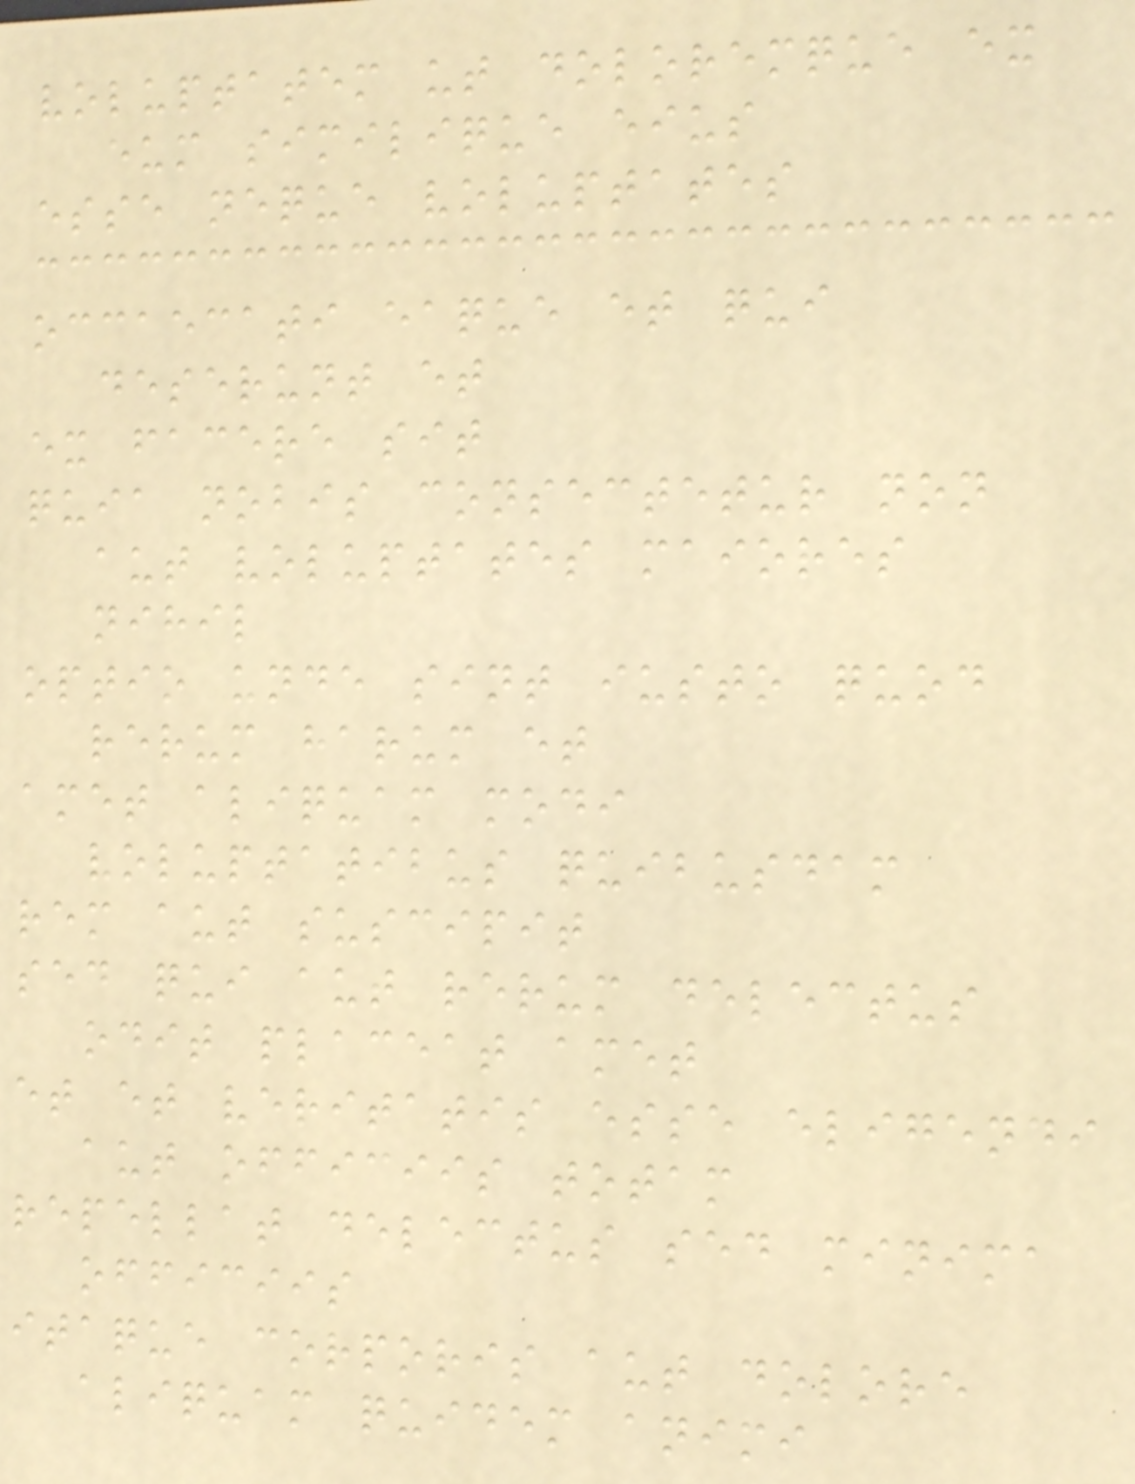voluptatem ut doloremque ex
eum similique eius
esse neque voluptates
occaecati eaque et qui
deserunt et
ex facere sit
quia nobis consectetur non
aut voluptates maiores
nihil
optio unde sint iusto quod
rerum harum et
amet aliquam modi
voluptatibus quibusdam
rem aut suscipit
sed qui aut rerum delectus
odit placeat amet
et et veritatis esse eligendi
aut officiis totam
repellat delectus sed minima
officiis
itaque corporis aut dolore
aliquam quidem animi
